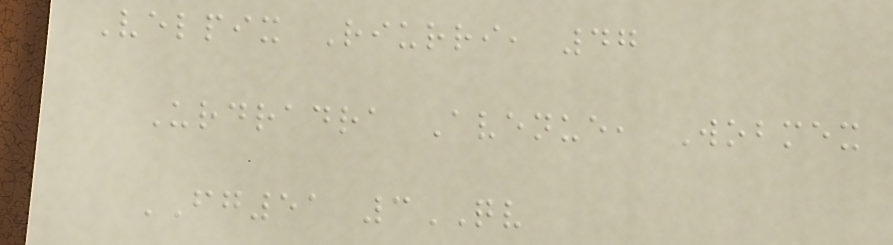Velpix Riurri, 47
Urdradra Avenue, Wobmex
FG51 3QV
